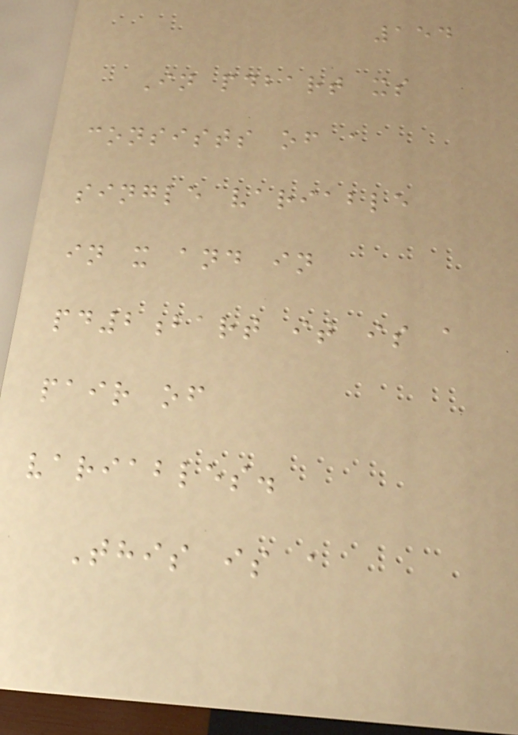154
In pdbart xs
consists of a
single variable
in x and in
pd2bart it is a
pair of
variables.
This is a
